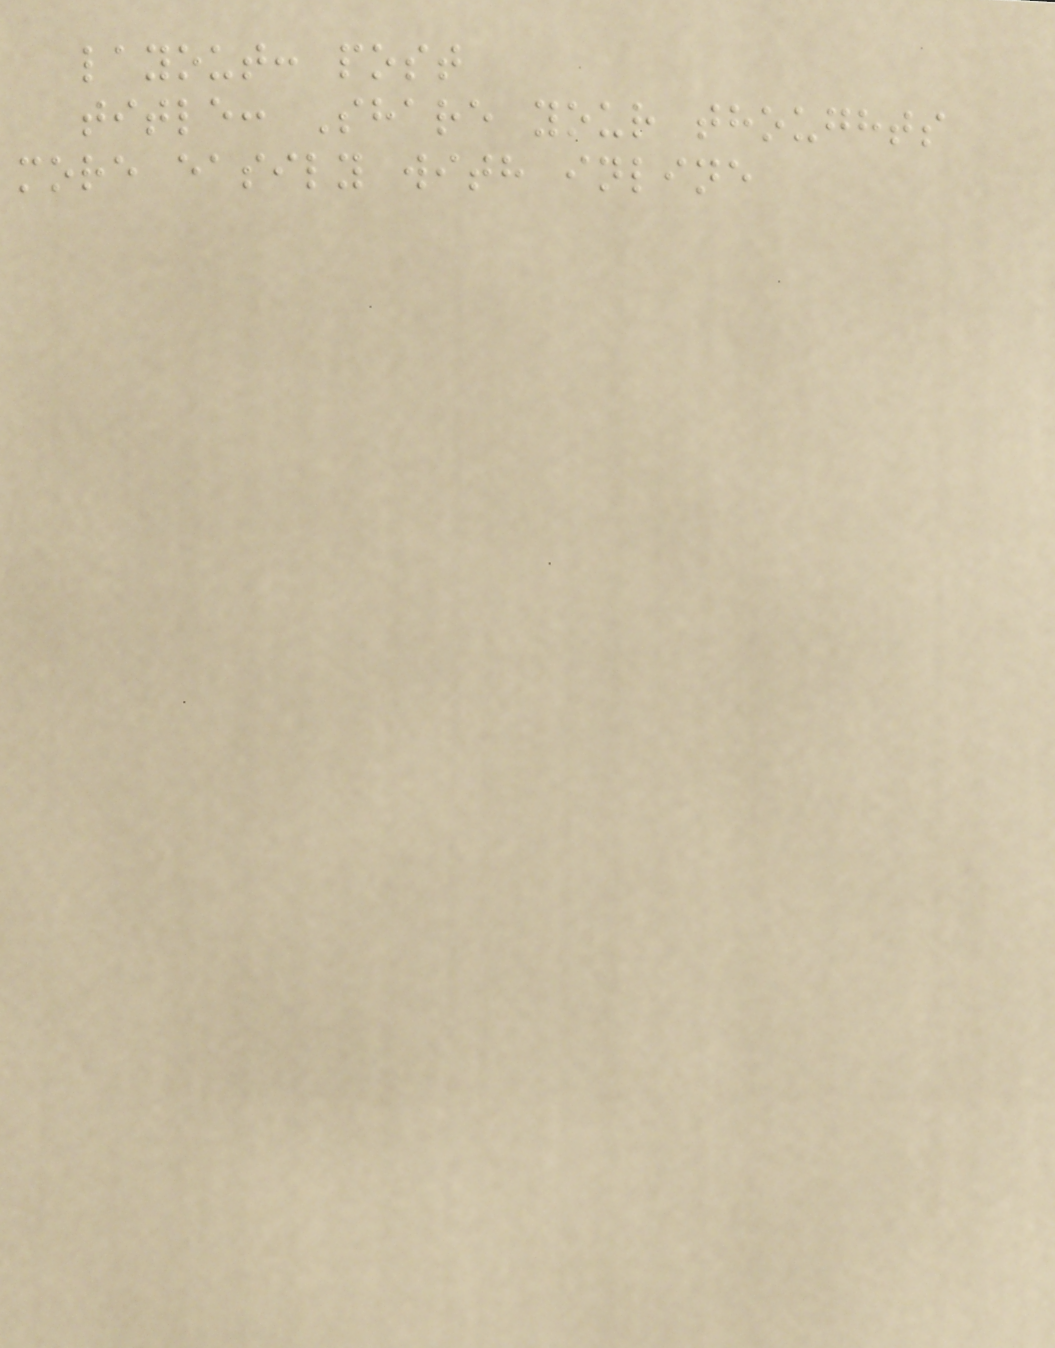layout: post
title: Share your thoughts
more easily with inline
